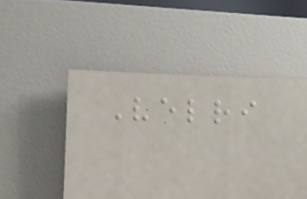Velri
